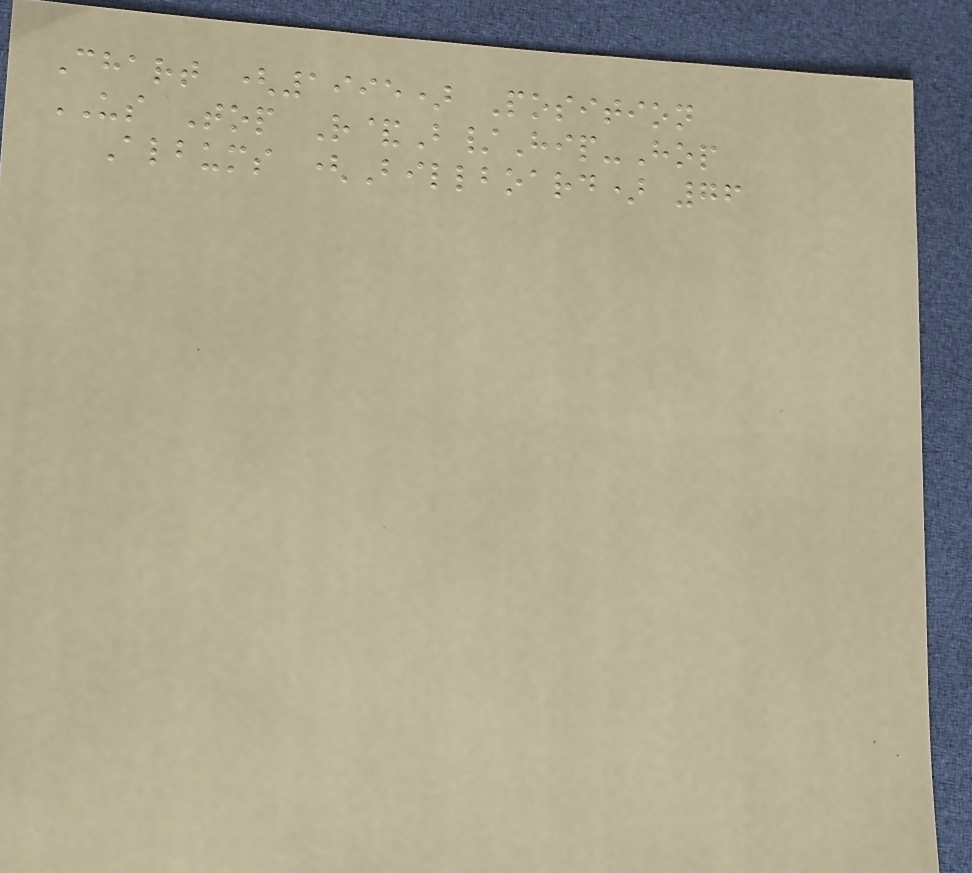Chart (1995) Position
US Top R&B/Hip-Hop
Albums (Billboard) 76
